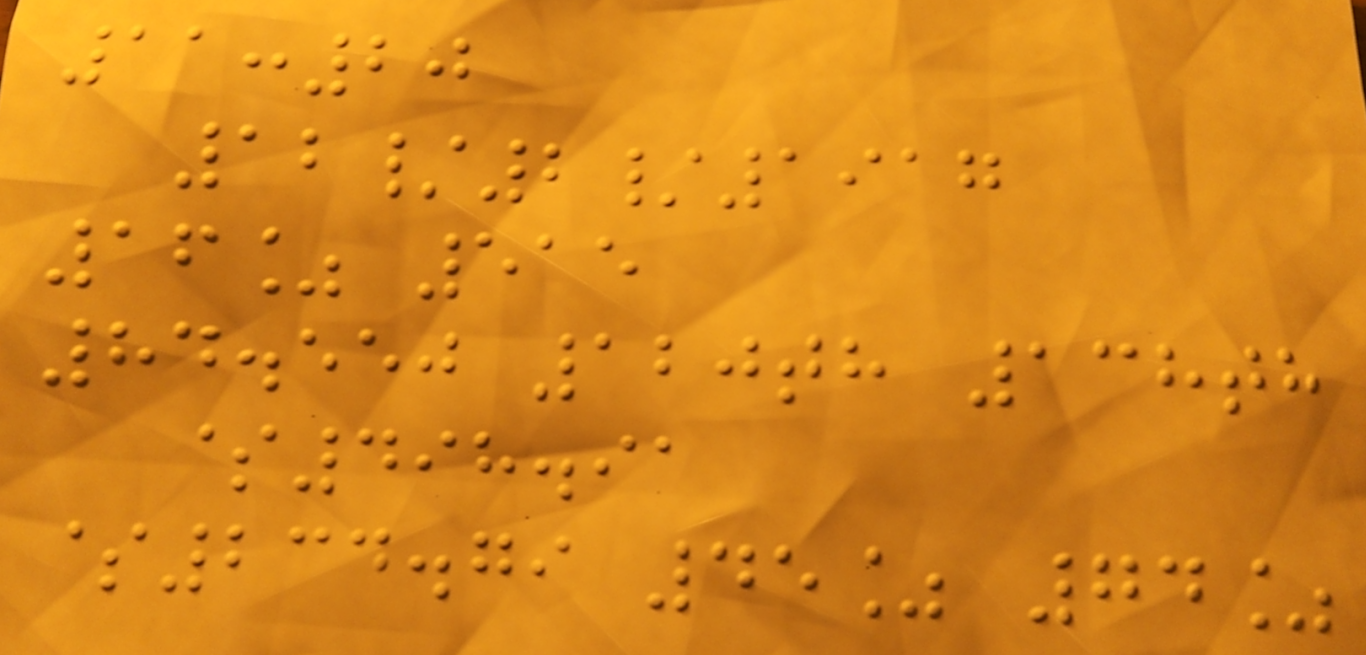11:20
12/2/1917
16% 515
84.550 120th 138th
$498.91
$234.79 45% 74%
